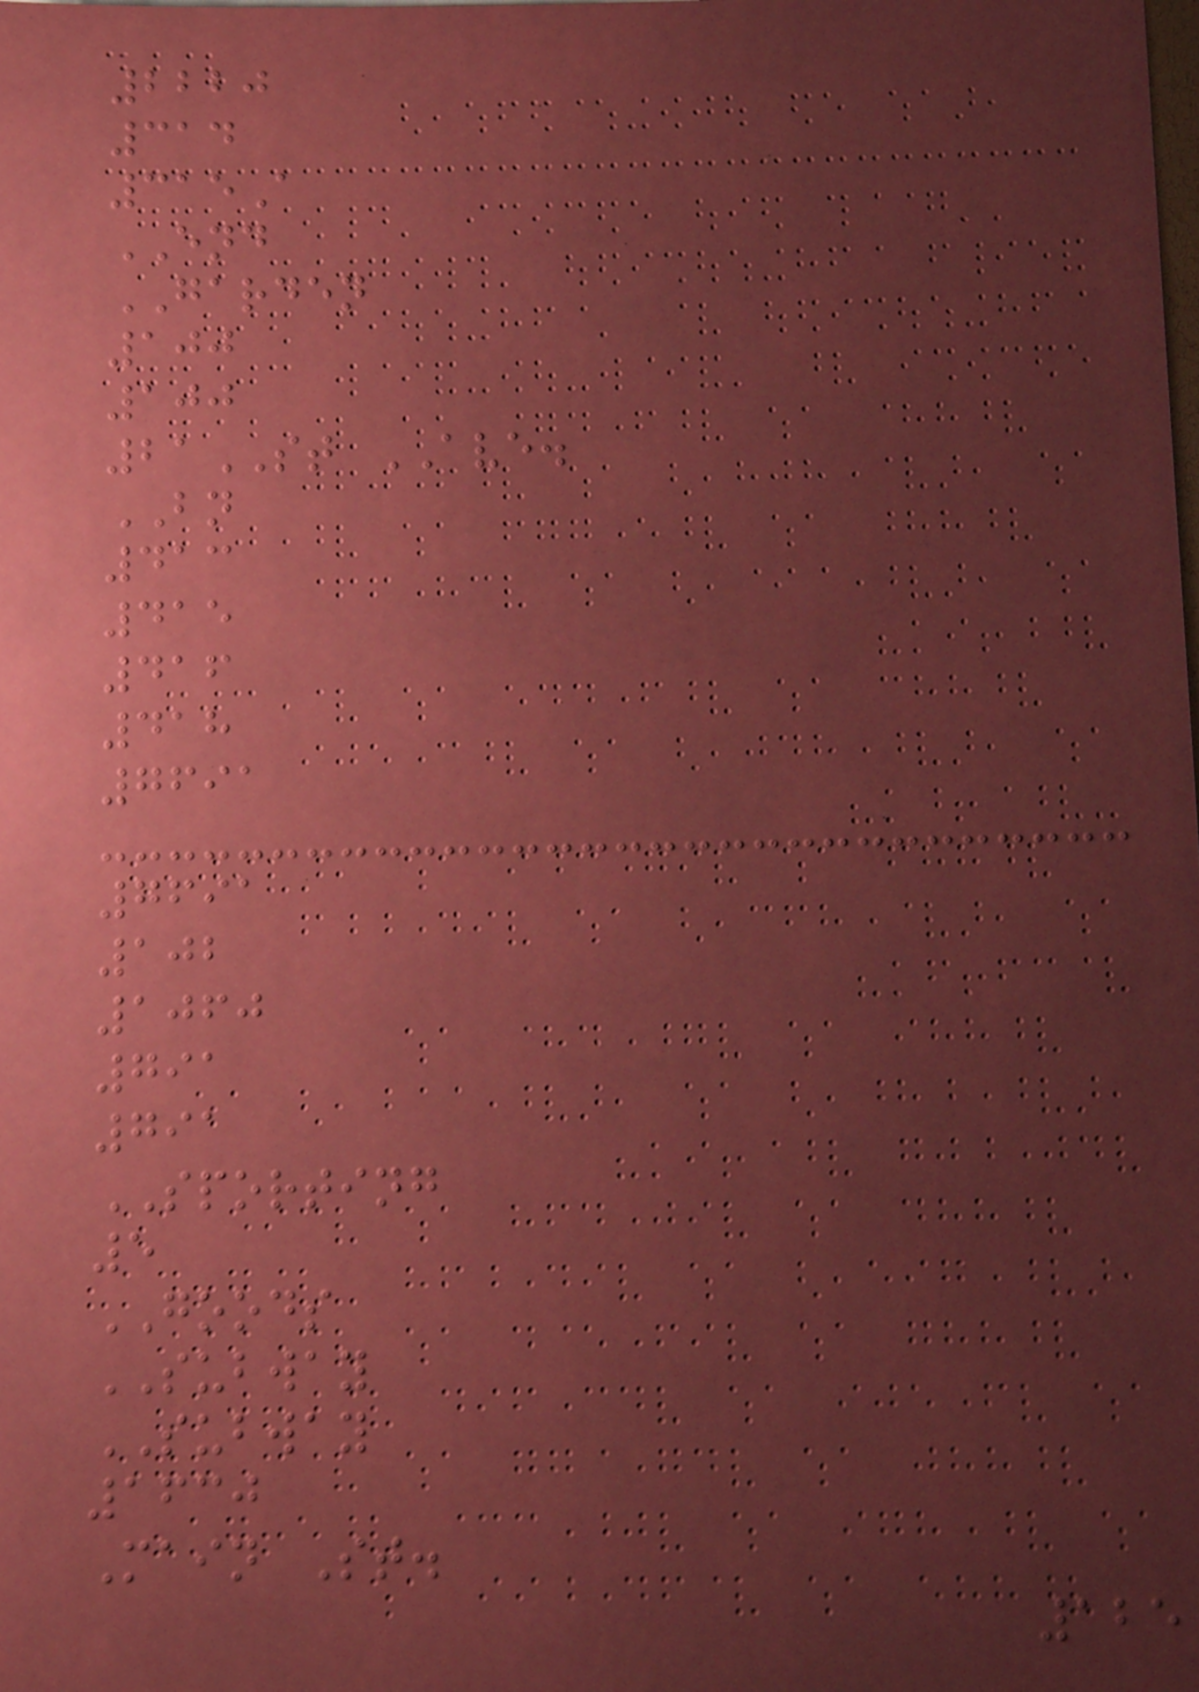2220
314
315A
END
GARDEN
100
100
21ST AVE.
BN
413
415
416
418
7691
7691
102
1060
791
791
SPORTING
5
GOODS
SUBWAY
SUBWAY
1630
Main St.
125
